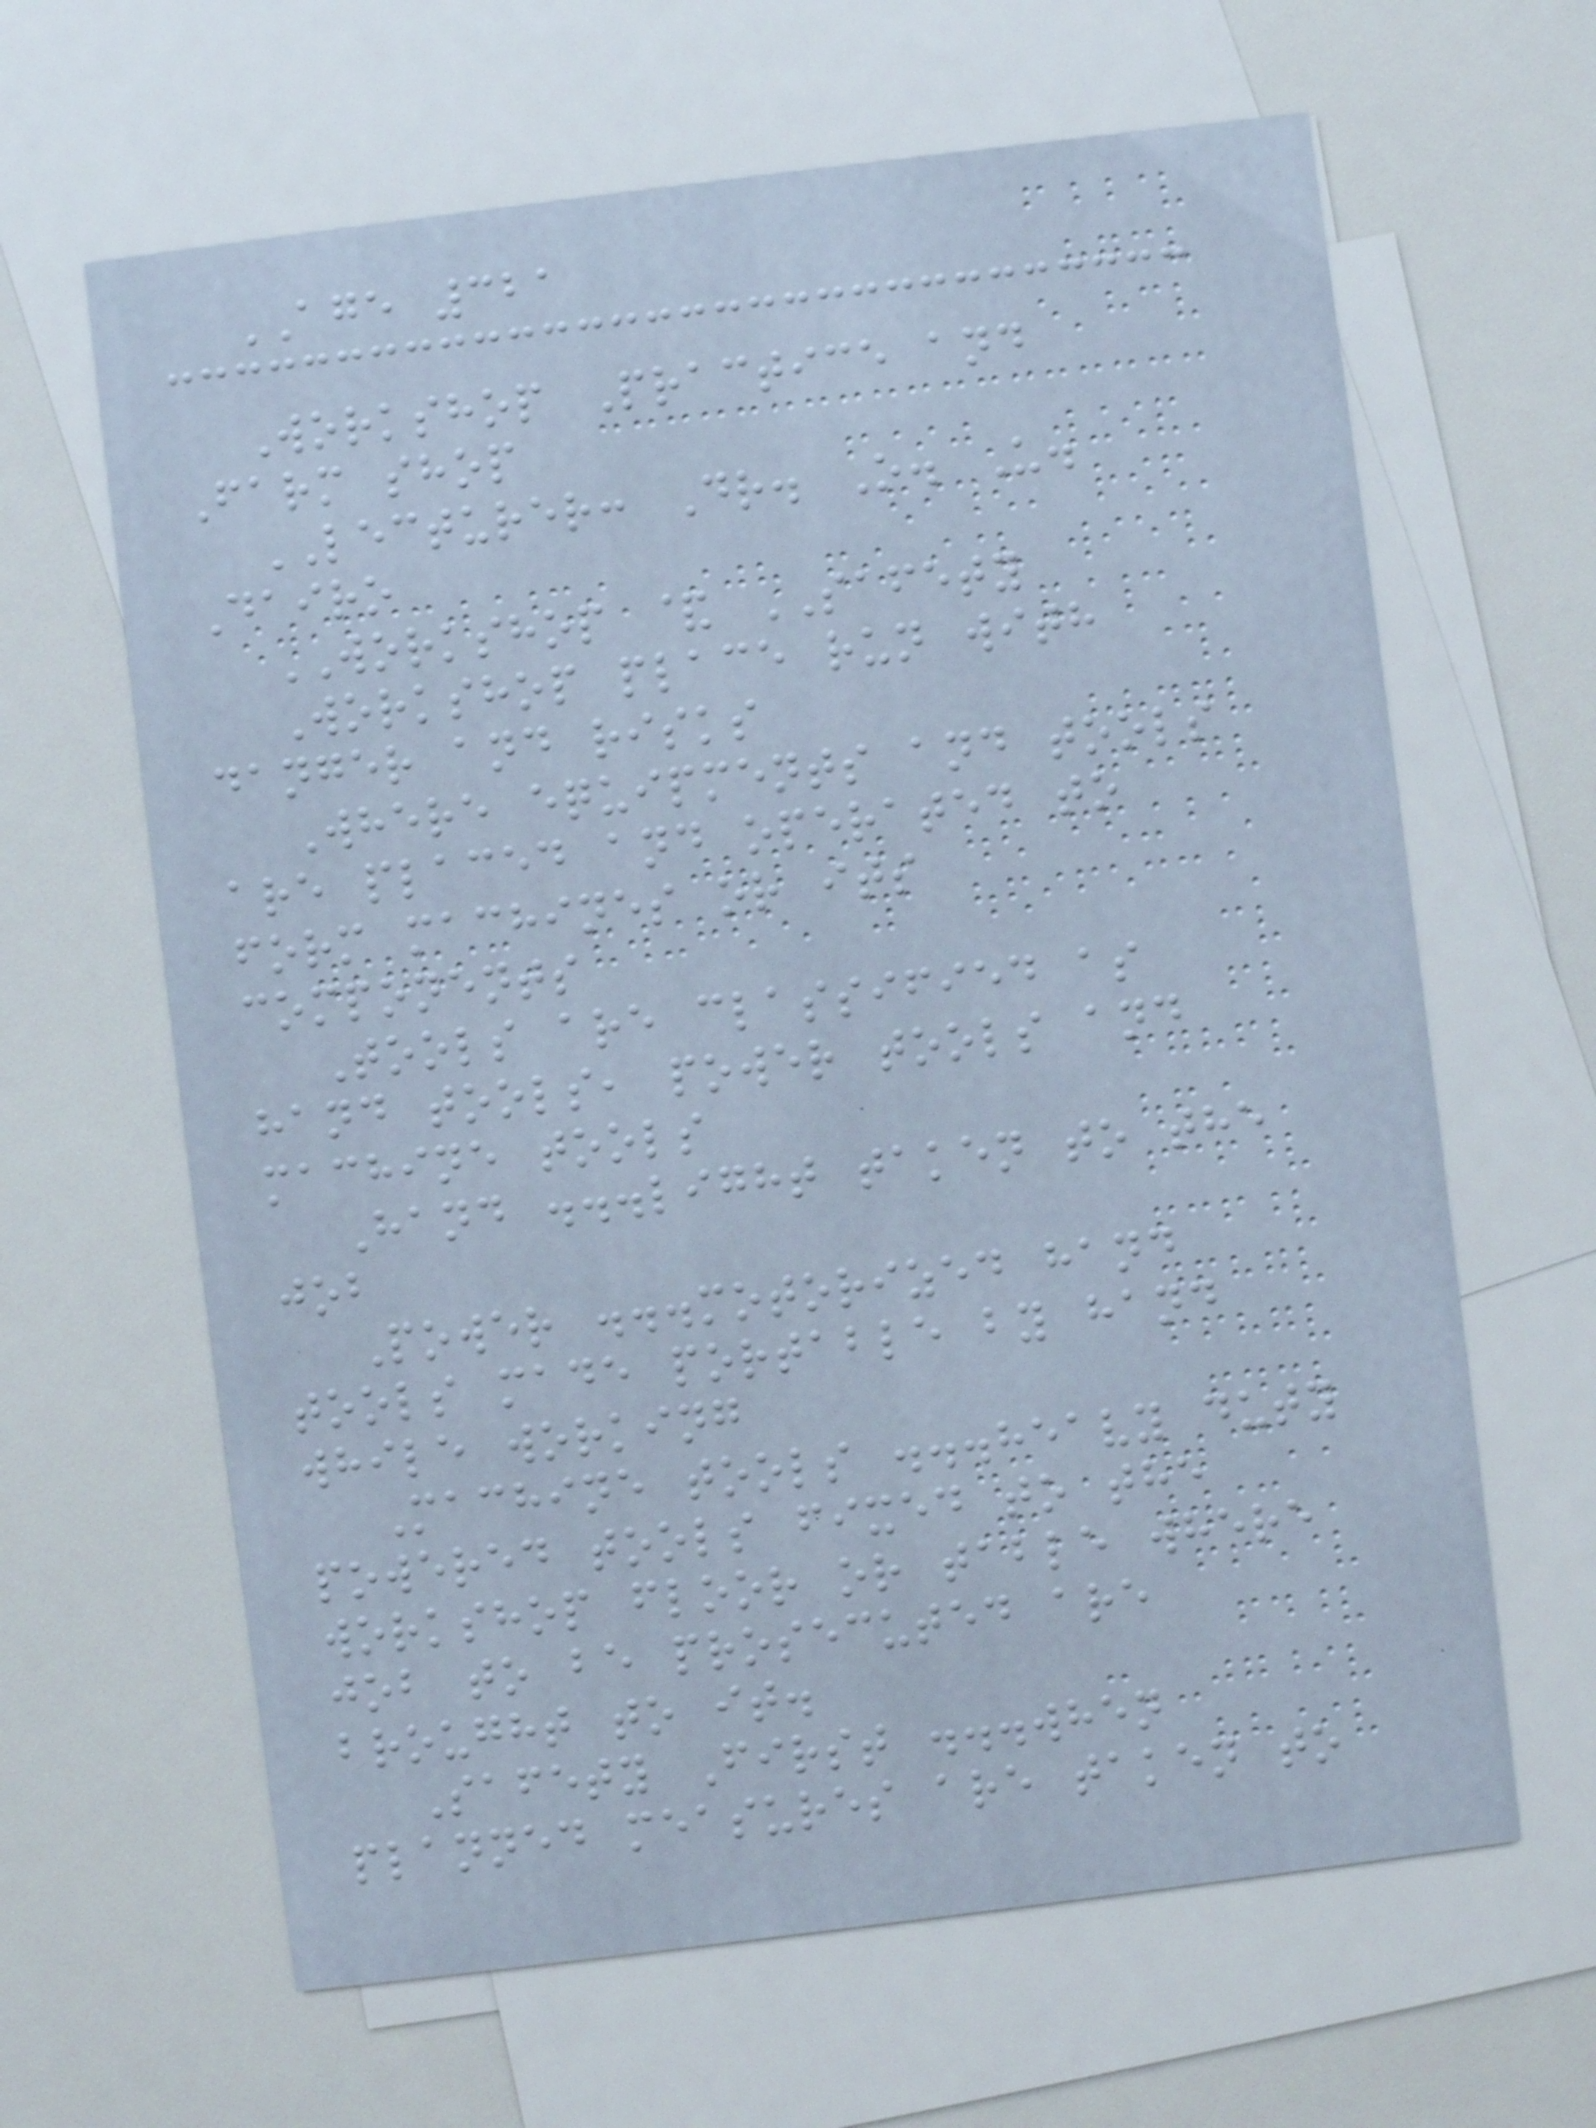AGE 321
Workshop Practice and
Farm shop
LECTURER: Dr. O. U.
Dairo
WORKSHOP & SAFETY
Workshop place run with
danger and risks
Where equipments and tools
are placed and operated to
form machines or its
components
Tools are classified as
hand tools, power tools and
machine tools
Hand ...light taken to the
job
Power ...motorized hand
tools made portable by hand
while working
Machine tools ...heavy duty
powered tools fixed to the
workshop floor or table where
job to be prosecuted are
brought to it.
Safety First ...when
planned measures are taken to
